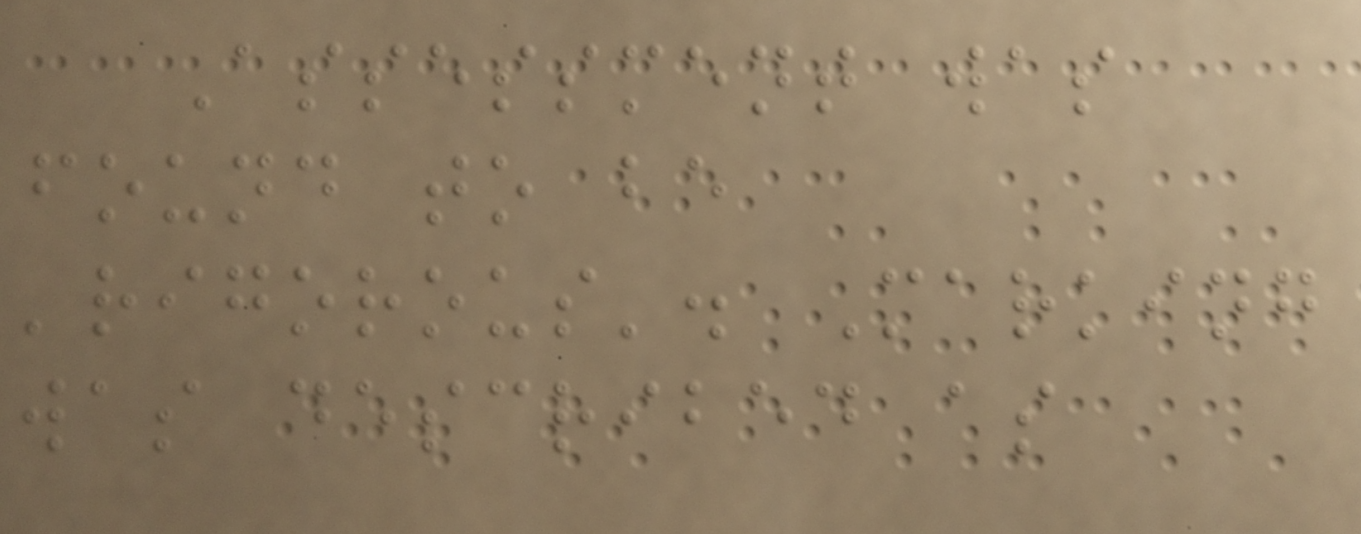Assessment was
found to be
'rigorous'. Marking
was described as
